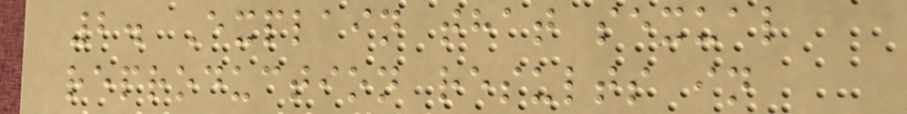2. Explain that sexual
reproduction results in
